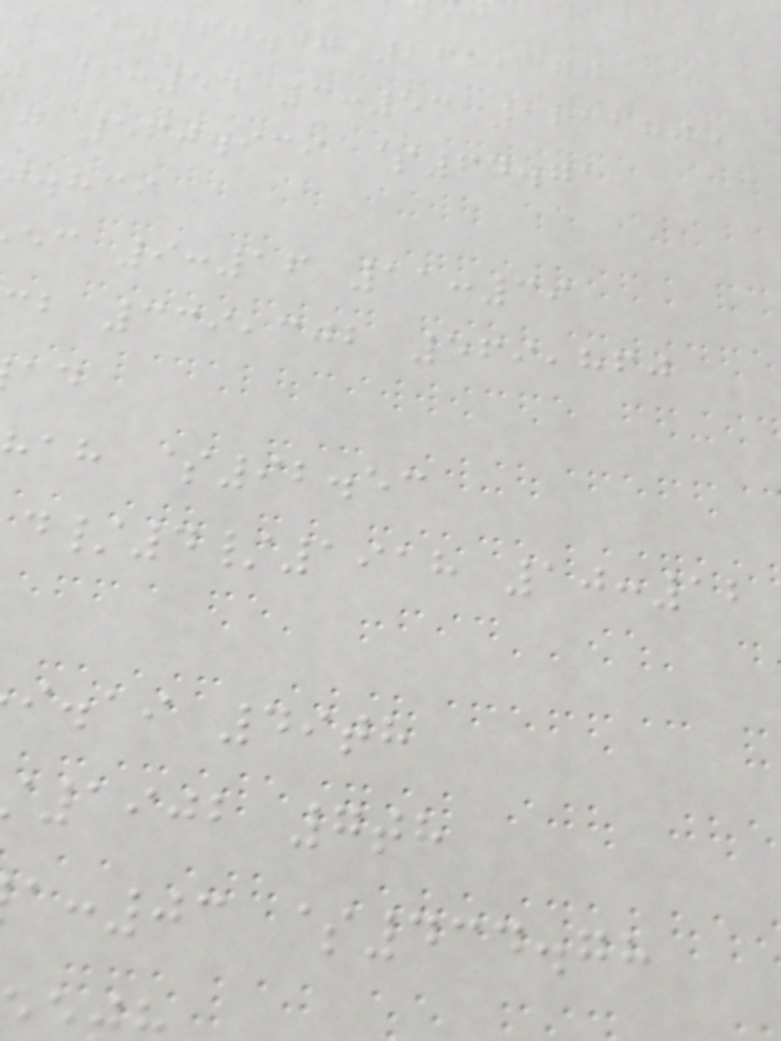$367.07 261,170
6:54 3:53 1211805
g 560.939 $64.71
.hci
ec 9:16 11:39
b 339,302 569,860
ah $92.53
/4/1918 10:12
i.ai 49th
1902 7th
:03 $434.78
